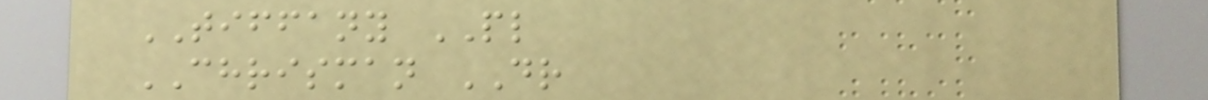TIFFANY PL
CHRISMAN DR
